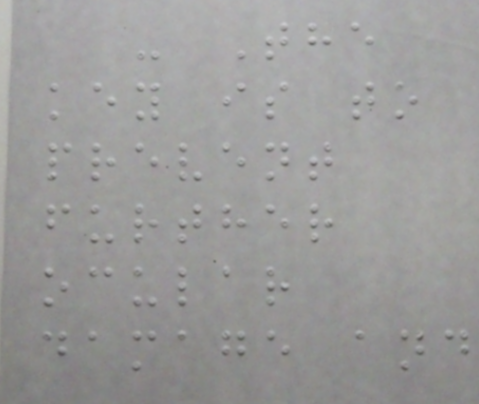- The
key is to
prevent
further
ocular
damage and
